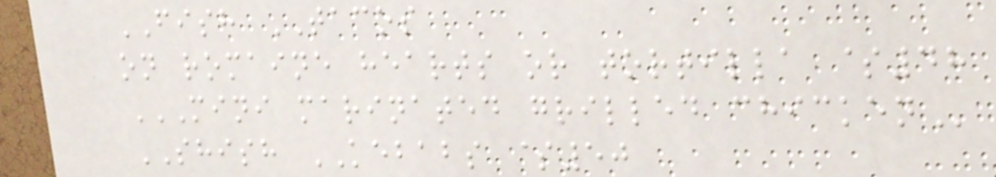FISH TACOS
on romaine hearts or tortilla $48
MINI MARINATED GRILLED CHICKEN
SHISH KEBABS $50
